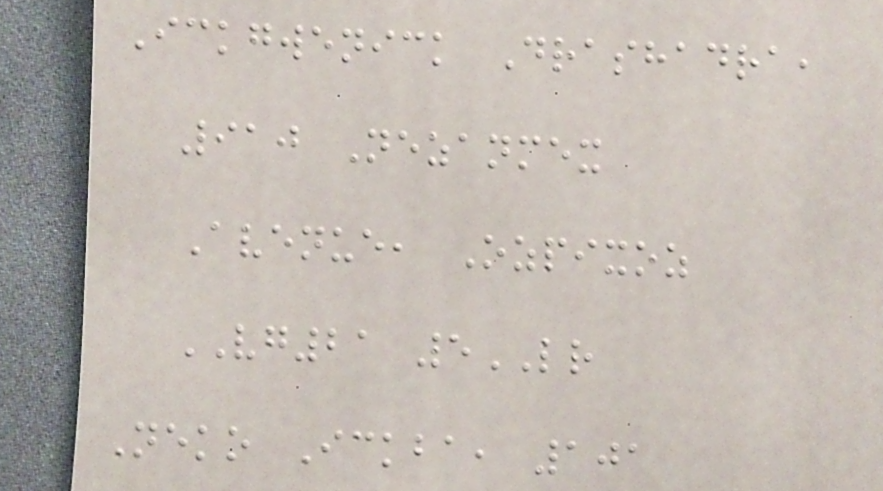Ickgwenick Drashadra,
910 Nezanmex
Avenue, Ozpixoz
VG21 5LR
Neko Ickba, 101
